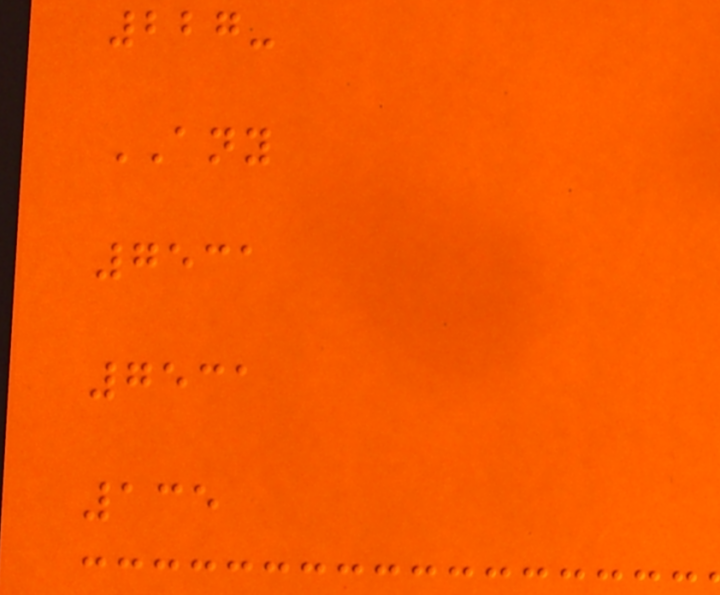227-
ANY
7531
7531
135
